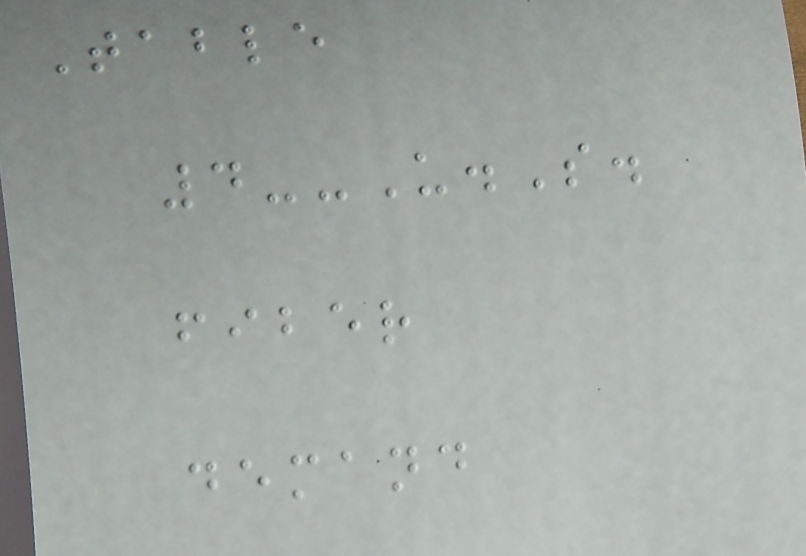Table
4--U.S.
fiber
demand
